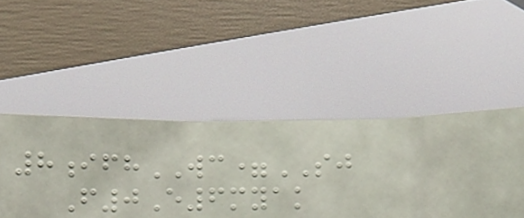8ifhWC=SJ
F0E6myak
